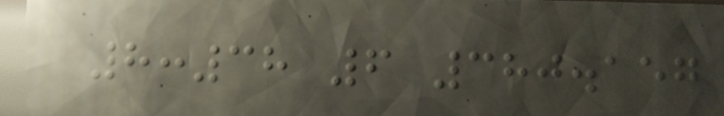8:38 6 380.157
